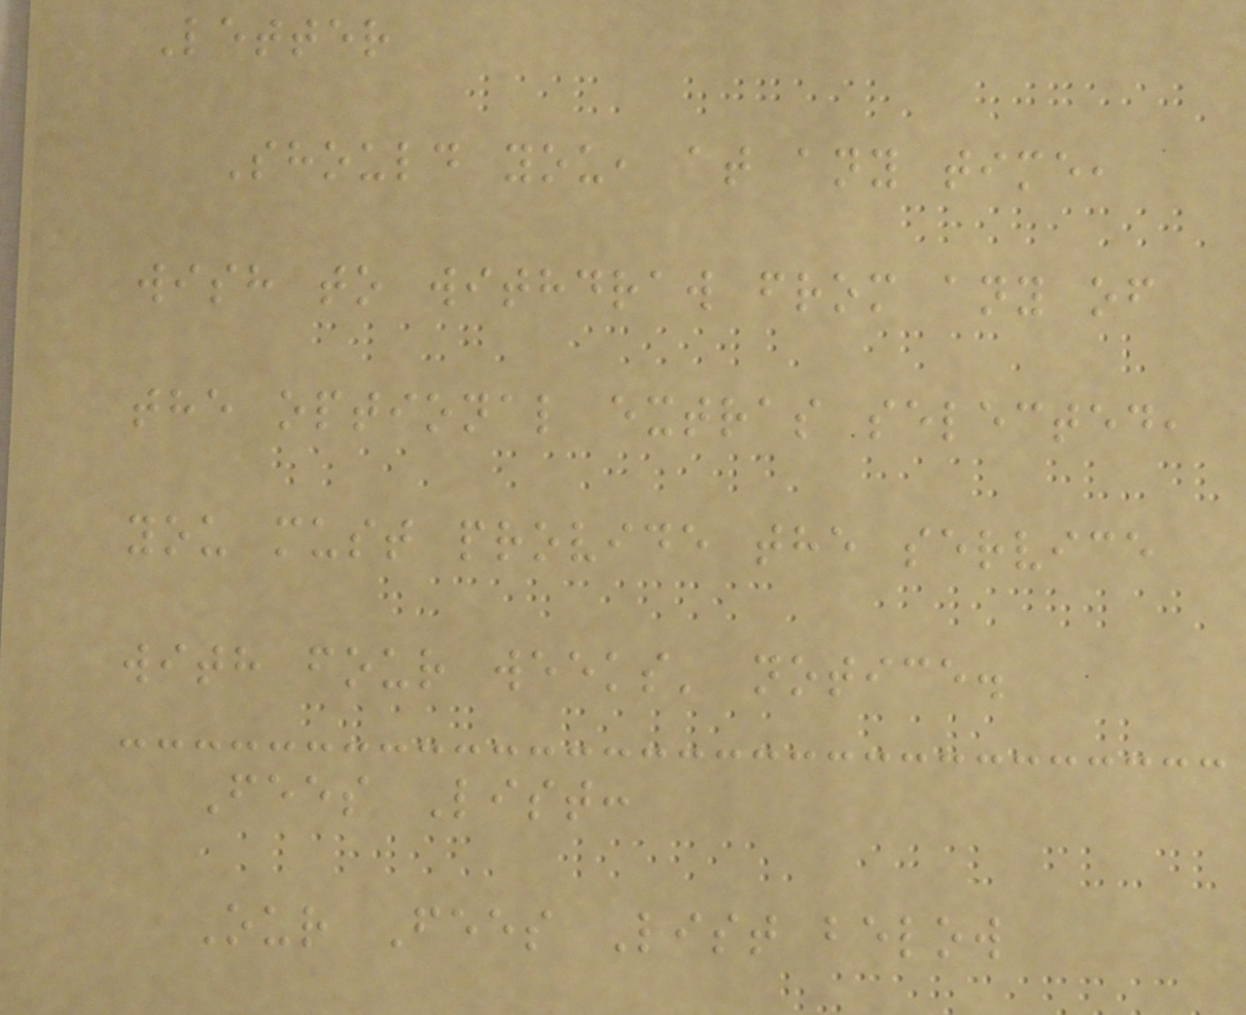Letter
Should you, at any time,
wish to withdraw from any of
the optional extras selected,
you must provide the service
with four weeks' notice.
Fees List:
Our Fees List below
